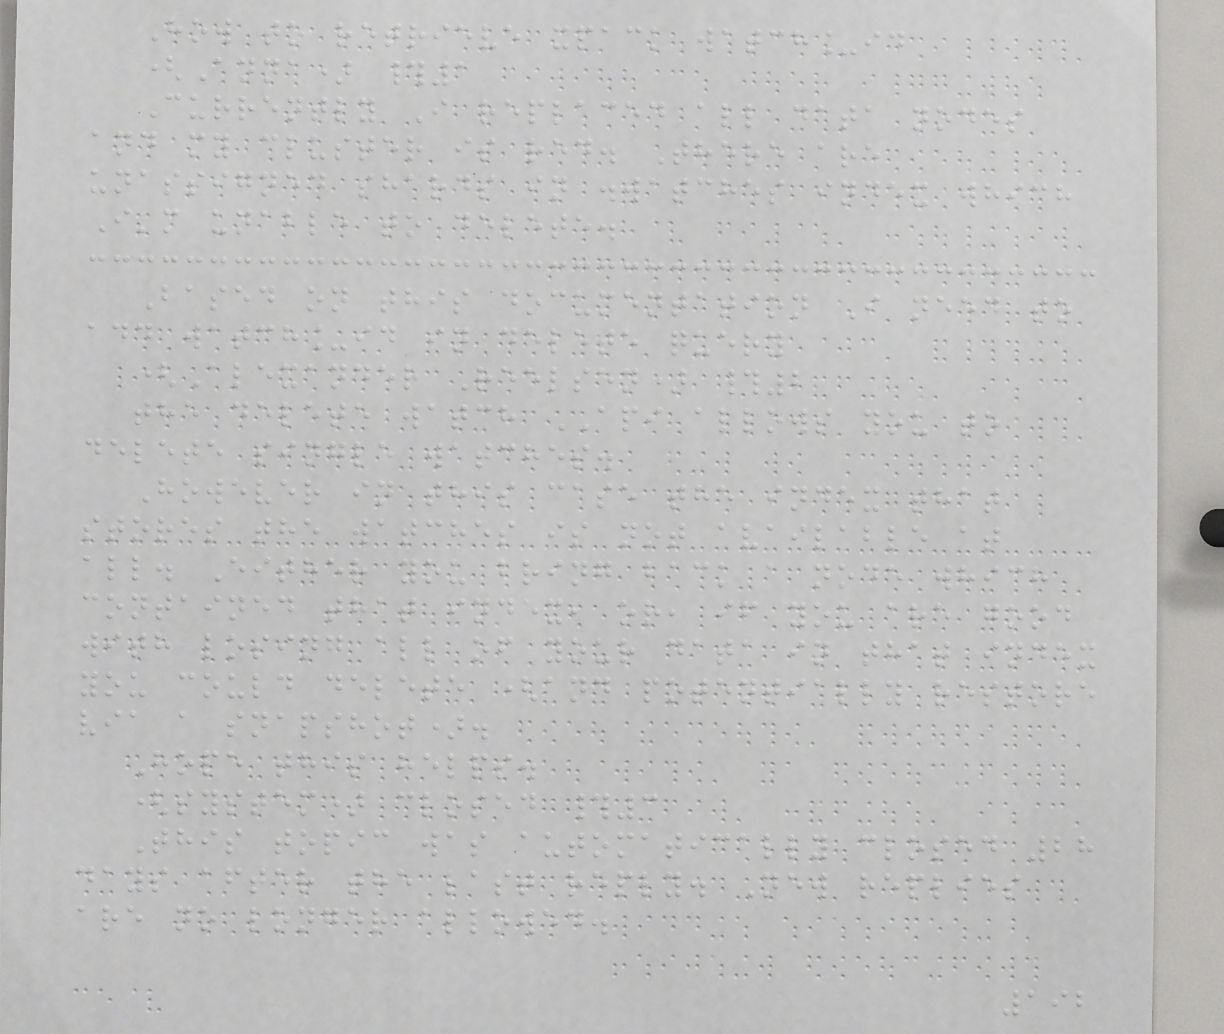How to retrieve xpack watch_id
(Anna) #1
Currently I replaced all data nodes
and my cluster is red. There are
unassigned shards in .watches index which
I'm unable to delete.
Based on this documentation I need to
add watch_id in delete query
(Alexander Reelsen) #2
the delete watch API allows you to
delete single watches.
However in this case the index that
stores the watches is not available at
all. Either you bring back a node which
contained that index, or, if you are good
with losing all of your data in that index
you could delete (and potentially restore
via a snapshot).
Hope this helps.
(system) closed #3
This topic was automatically closed 28
days after the last reply. New replies
are no longer allowed.
192
